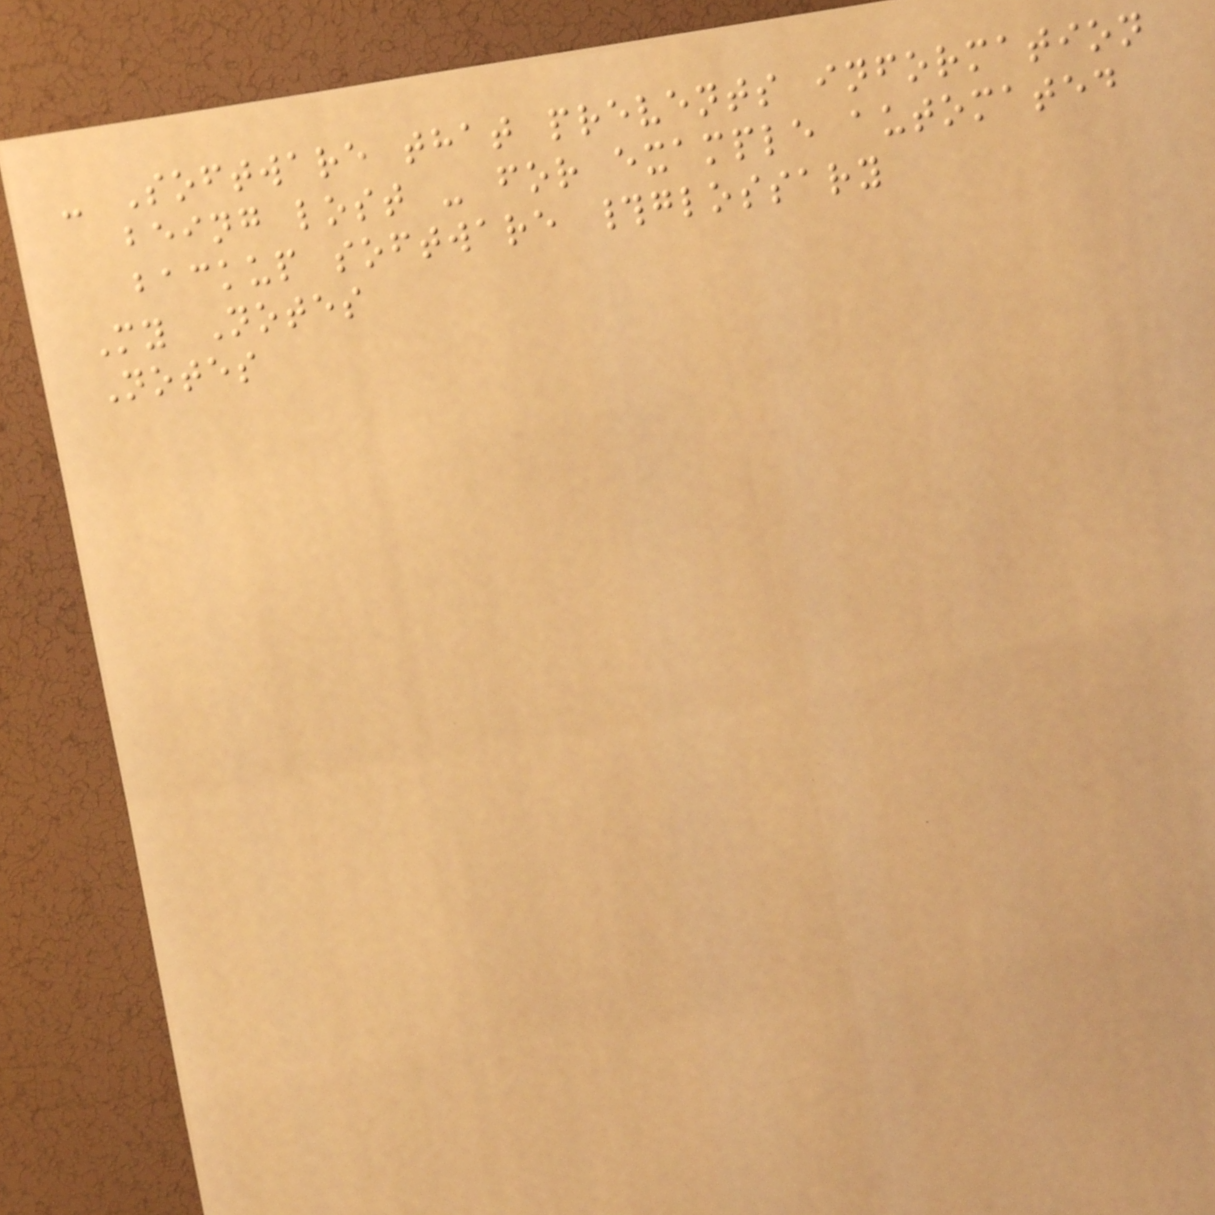- Software that prevents information
being lost - for example automated
backup software #glossary
My Notes
Notes
